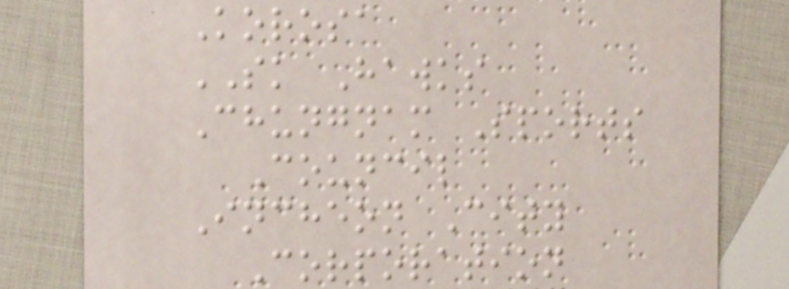Korosa
SK Hawks
Chungnam Sports
Council
Incheon City
Corporation
